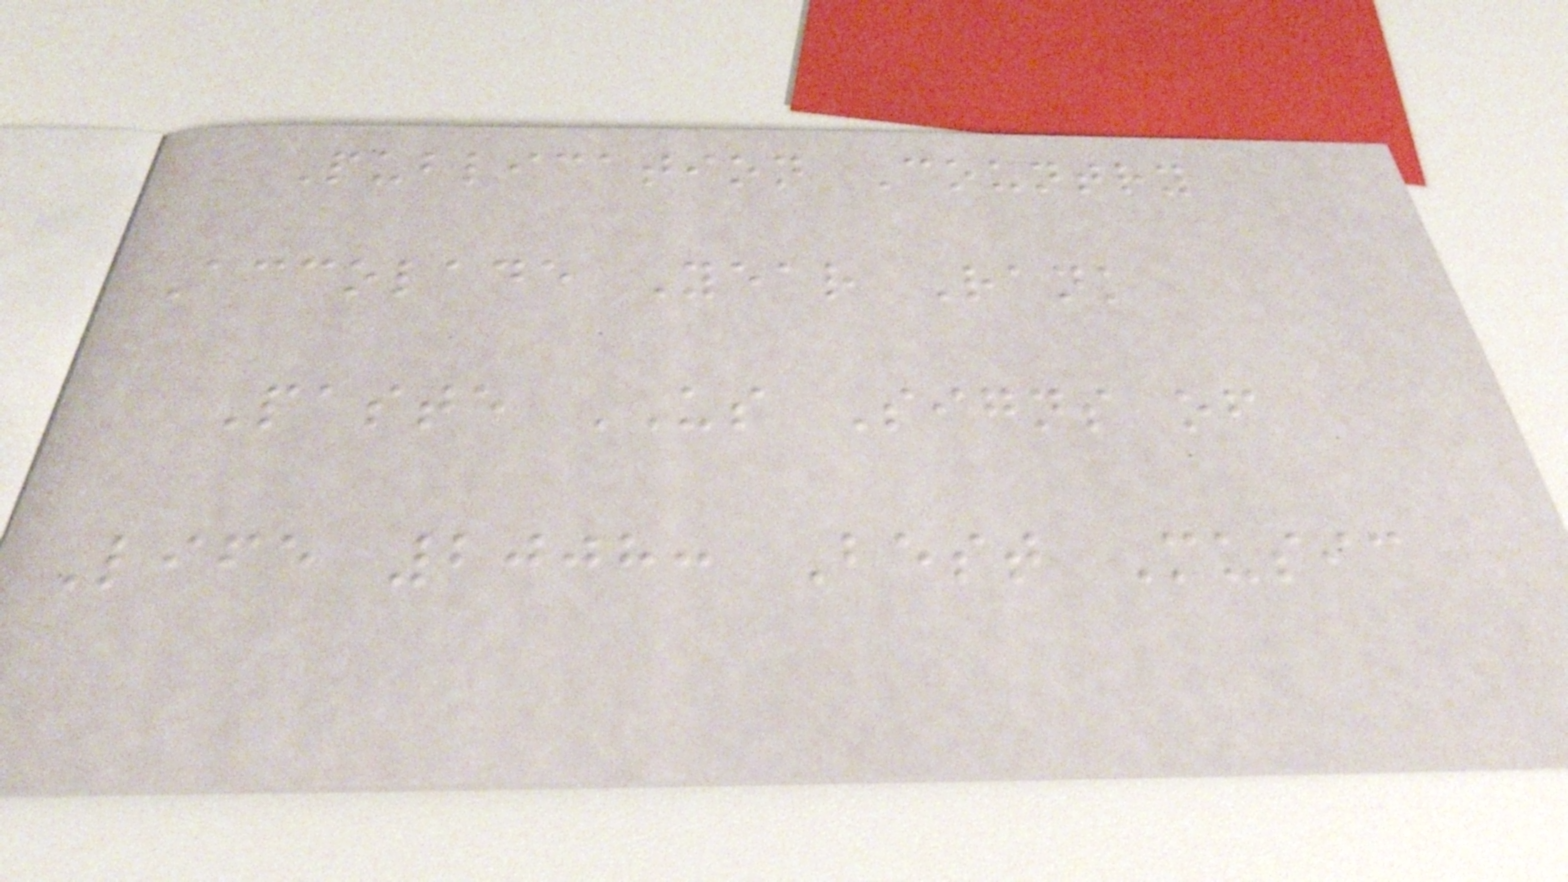Publication Country
Accolade Year Rank
Paste US Signs of
Life 2008: Best Music
